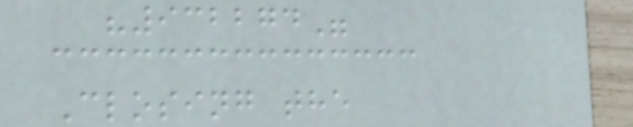"932274"
Closing the
